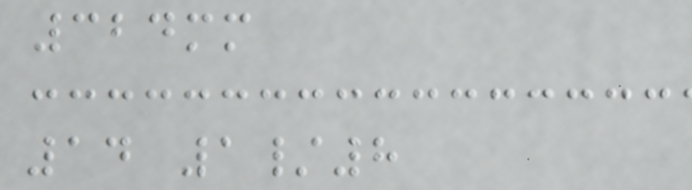324mm
14 1/8
